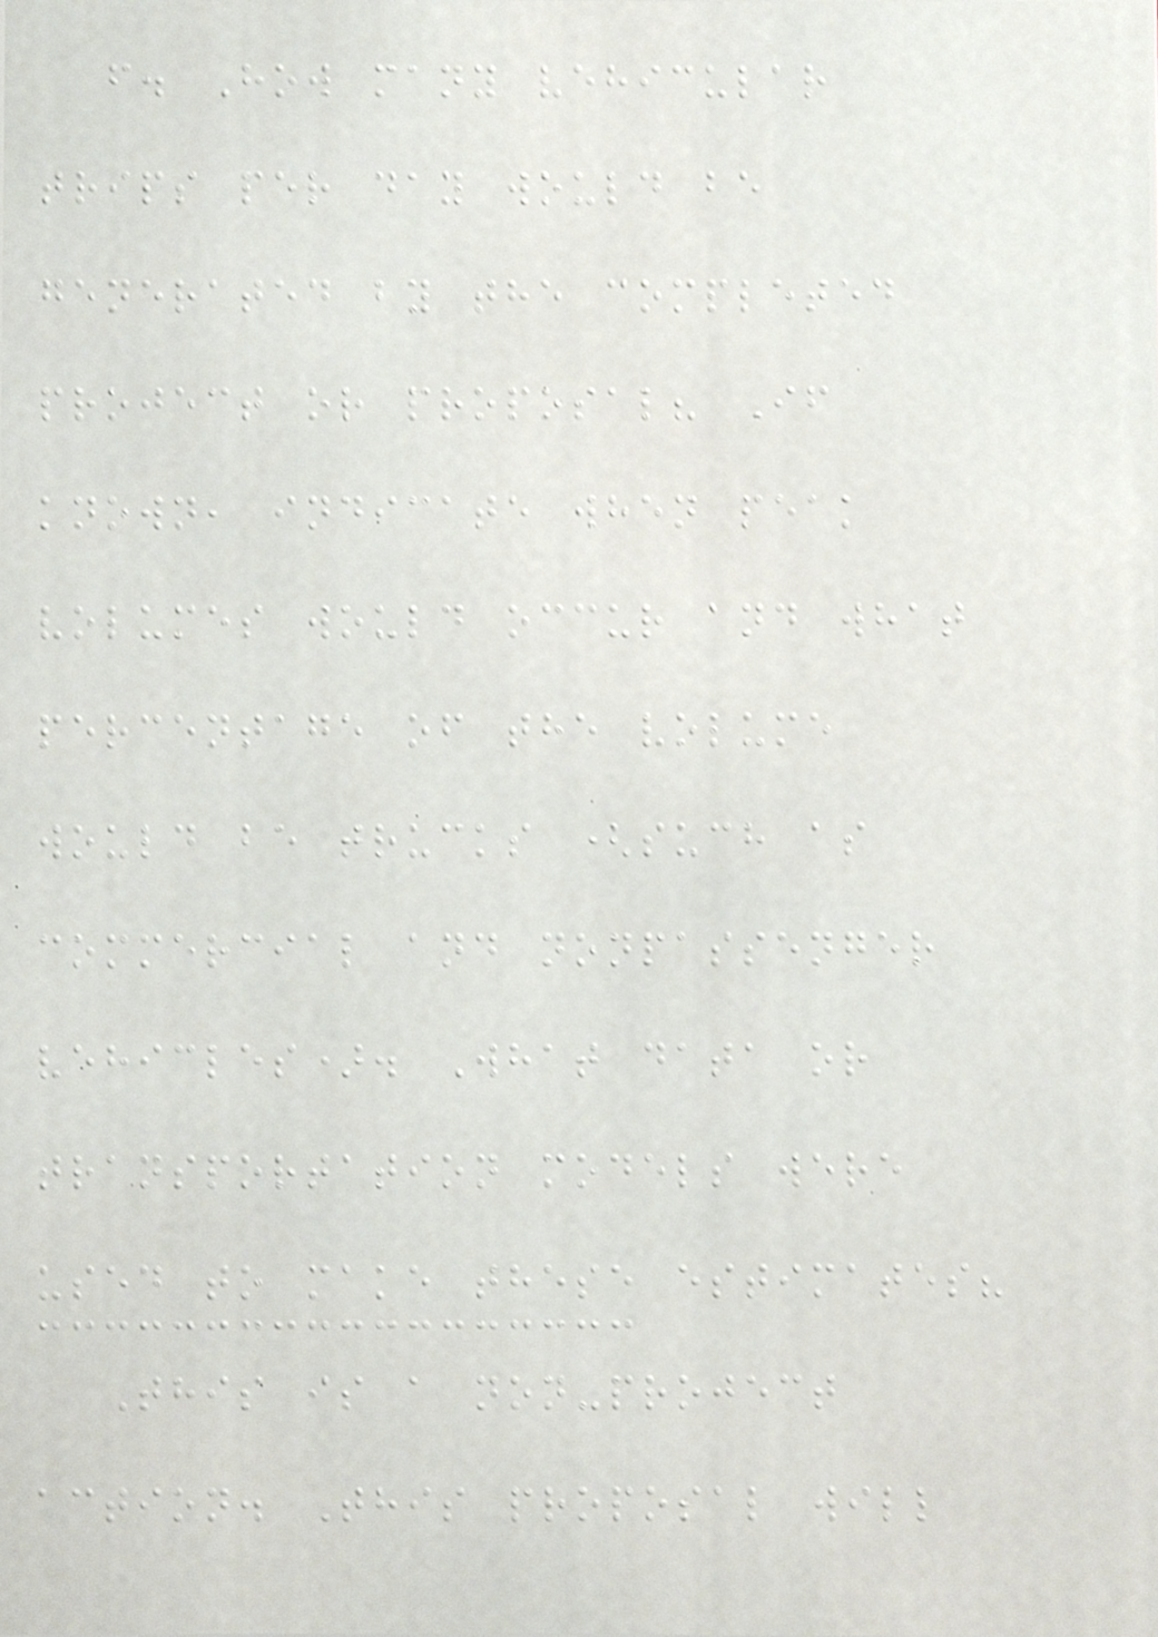f. How many vehicular
trips per day would be
generated by the completed
project or proposal? If
known, indicate when peak
volumes would occur and what
percentage of the volume
would be trucks (such as
commercial and nonpassenger
vehicles). What data or
transportation models were
used to make these estimates?
This is a non-project
action. This proposal will
